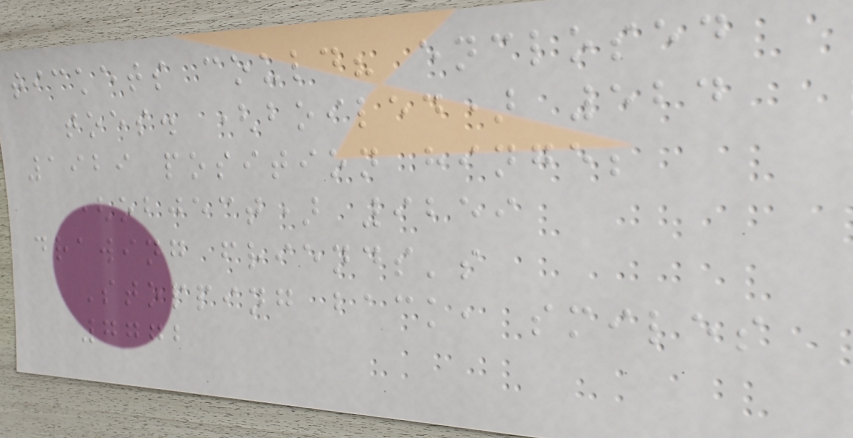tickets could? enclosed
toes. (boiled) 524
1929 position hinge;
(object) 9259
drawing friends's
Stopping back, smiles
7772
